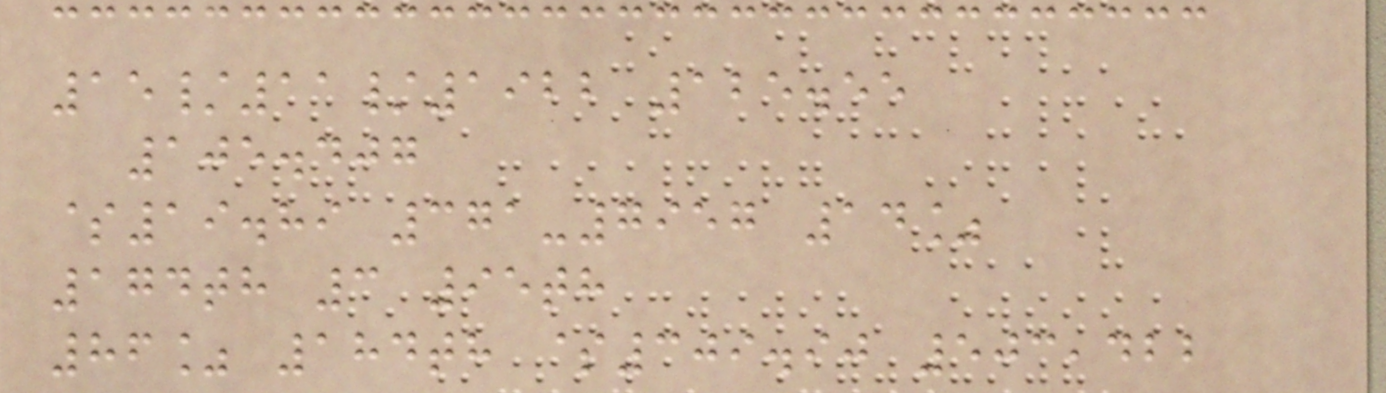15/11/1922 125.55
105.407
$19.89 371-7957 14%
174th 3 95th
86% 184th $309.90 503,422
